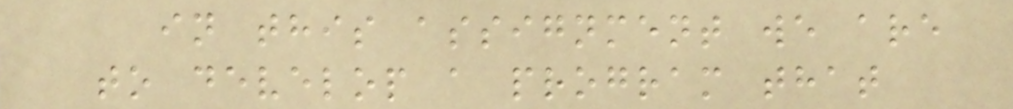in this assignment we are
to develop a program that
